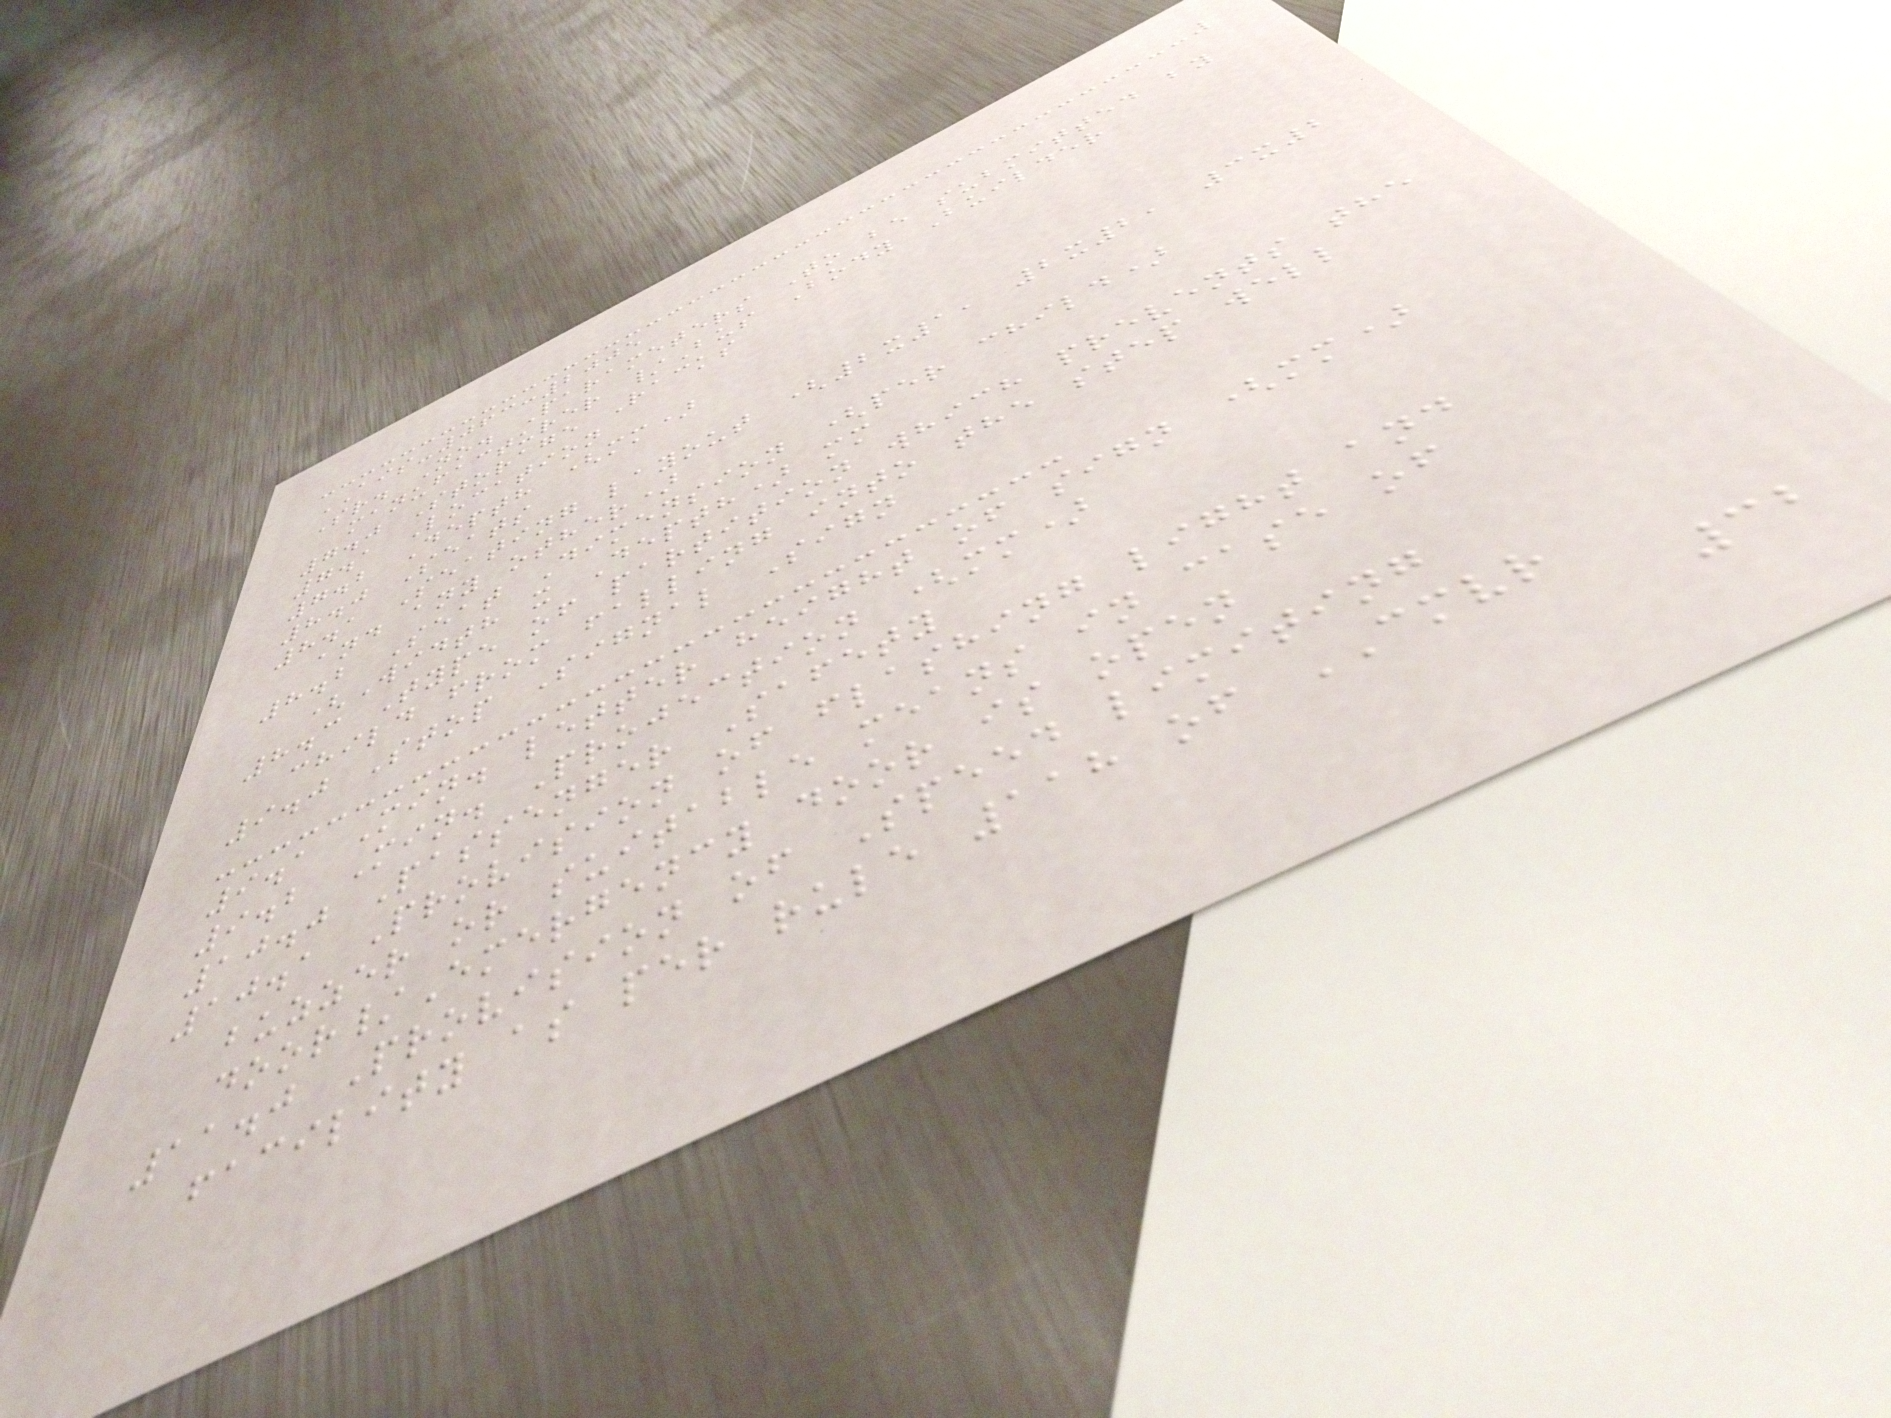AIS-063:2005
Sr. No. Parameters To be submitted by
manufacturer /Bus Body Builder
7.0 Storage Racks
7.1 Location
7.2 Depth (mm)
8.0 Seats
8.1 Seating layout (2x1, 2x2, 3x2
and any other)
8.2 Seat Dimension (per child)
(Width x Depth) mm
8.3 Type of partition which prevents the
child from falling into the step well
9.0 Stop Signal Sign
9.1 Min. letter height of sign (mm)
9.2 Min. Projection (mm)
10.0 Passenger Safety
10.1 Provision of flashing light and
buzzer or suitable means in case of
door/Emergency door is open
11.0 Provision of Speed limiting
facility as per rule 118 of CMVR
32
